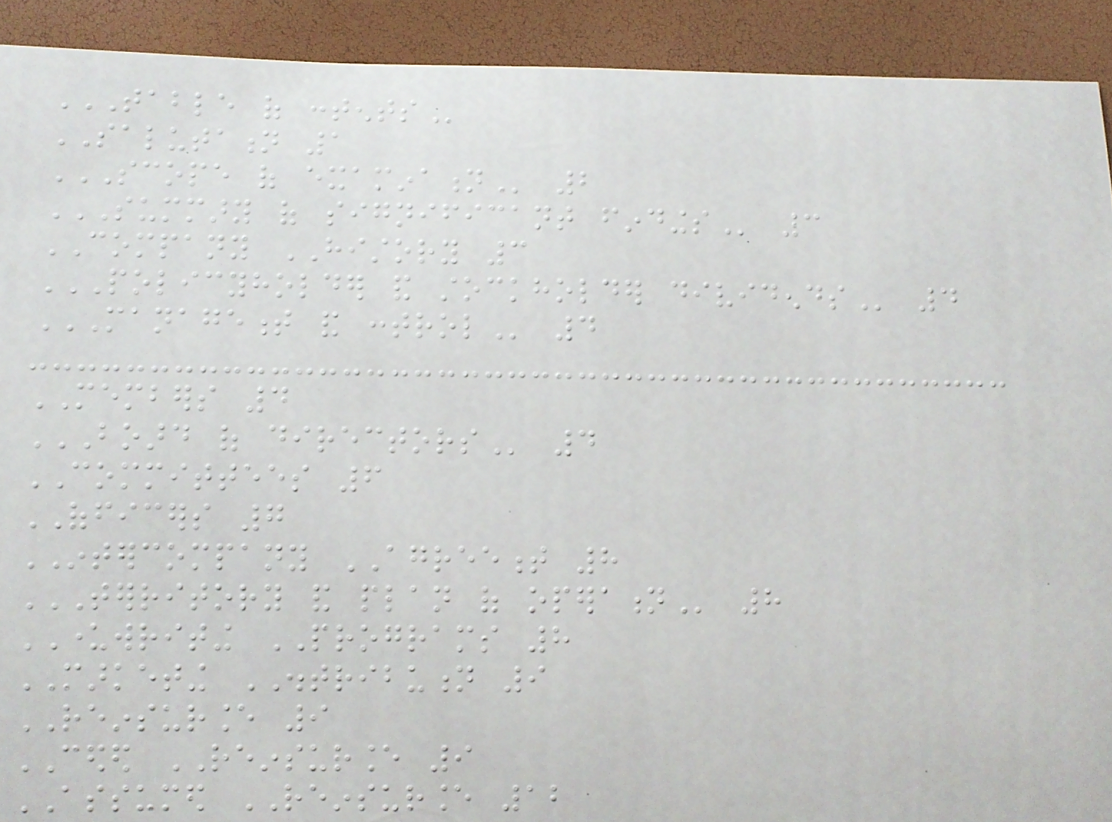TABLE OF CONTENTS
SALUTATION 1
SCOPE OF EXAMINATION 2
SUMMARY OF SIGNIFICANT FINDINGS 3
COMPANY HISTORY 3
POLICYHOLDER AND STOCKHOLDER DIVIDENDS 4
MANAGEMENT AND CONTROL 4
MEMBERS 4
BOARD OF DIRECTORS 4
COMMITTEES 6
OFFICERS 7
INTERCOMPANY AGREEMENT 8
TERRITORY AND PLAN OF OPERATION 8
UNDERWRITING PROGRAMS 8
MARKETING DISTRIBUTION 9
REINSURANCE 9
CEDED REINSURANCE 9
ASSUMED REINSURANCE 12
